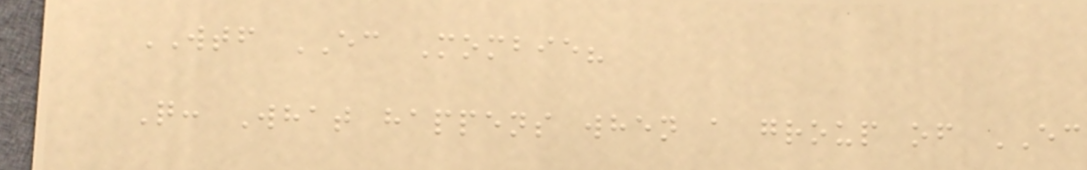WTF EC Mombie?
Q: What happens when a group of EC
